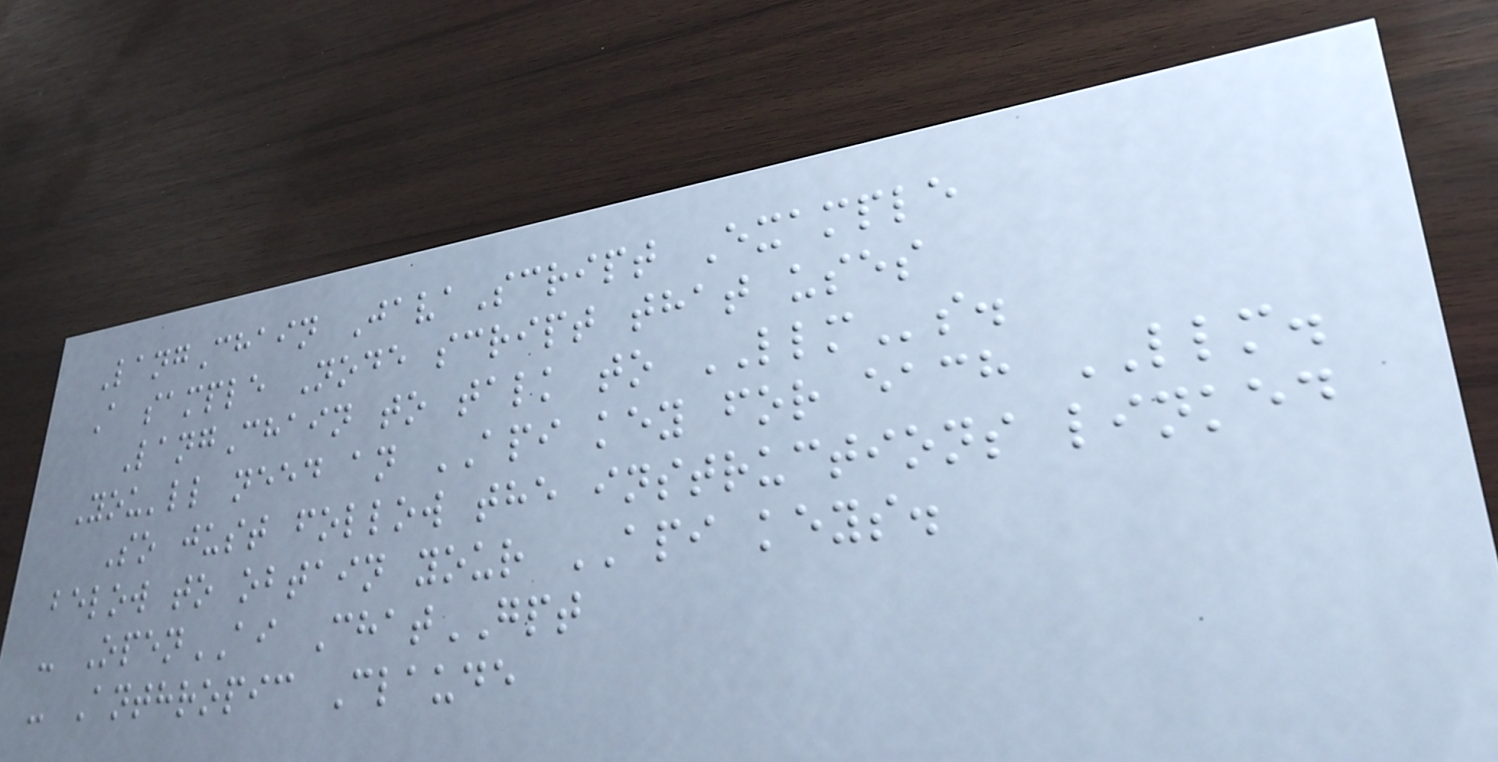LangChain JavaScript Example
A sample Node script that uses
LangChain to talk to LLMs.
You'll need an API key for each LLM.
So just follow the instructions linked
below to obtain your API keys.
- OpenAI ChatGPT
- Anthropic Claude
